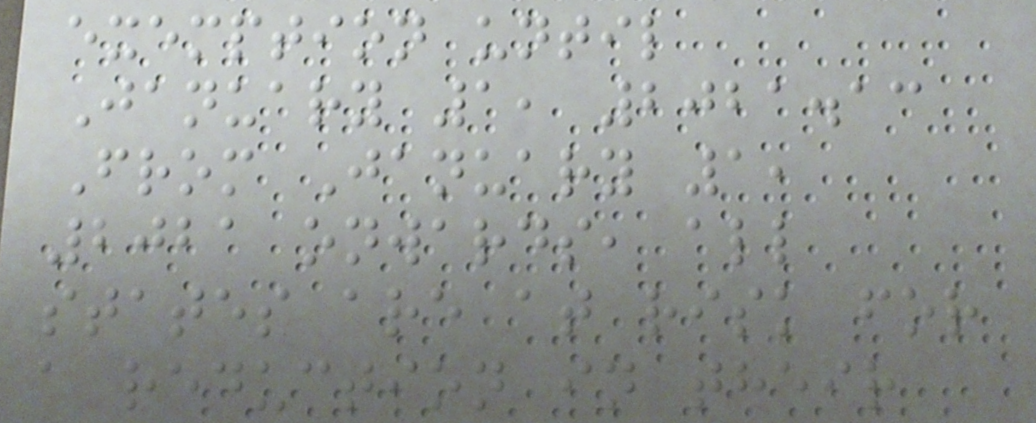exemption until
January 1, 2021.13
From January 1,
2021 onwards, all
states are at risk for
a reduction in their
